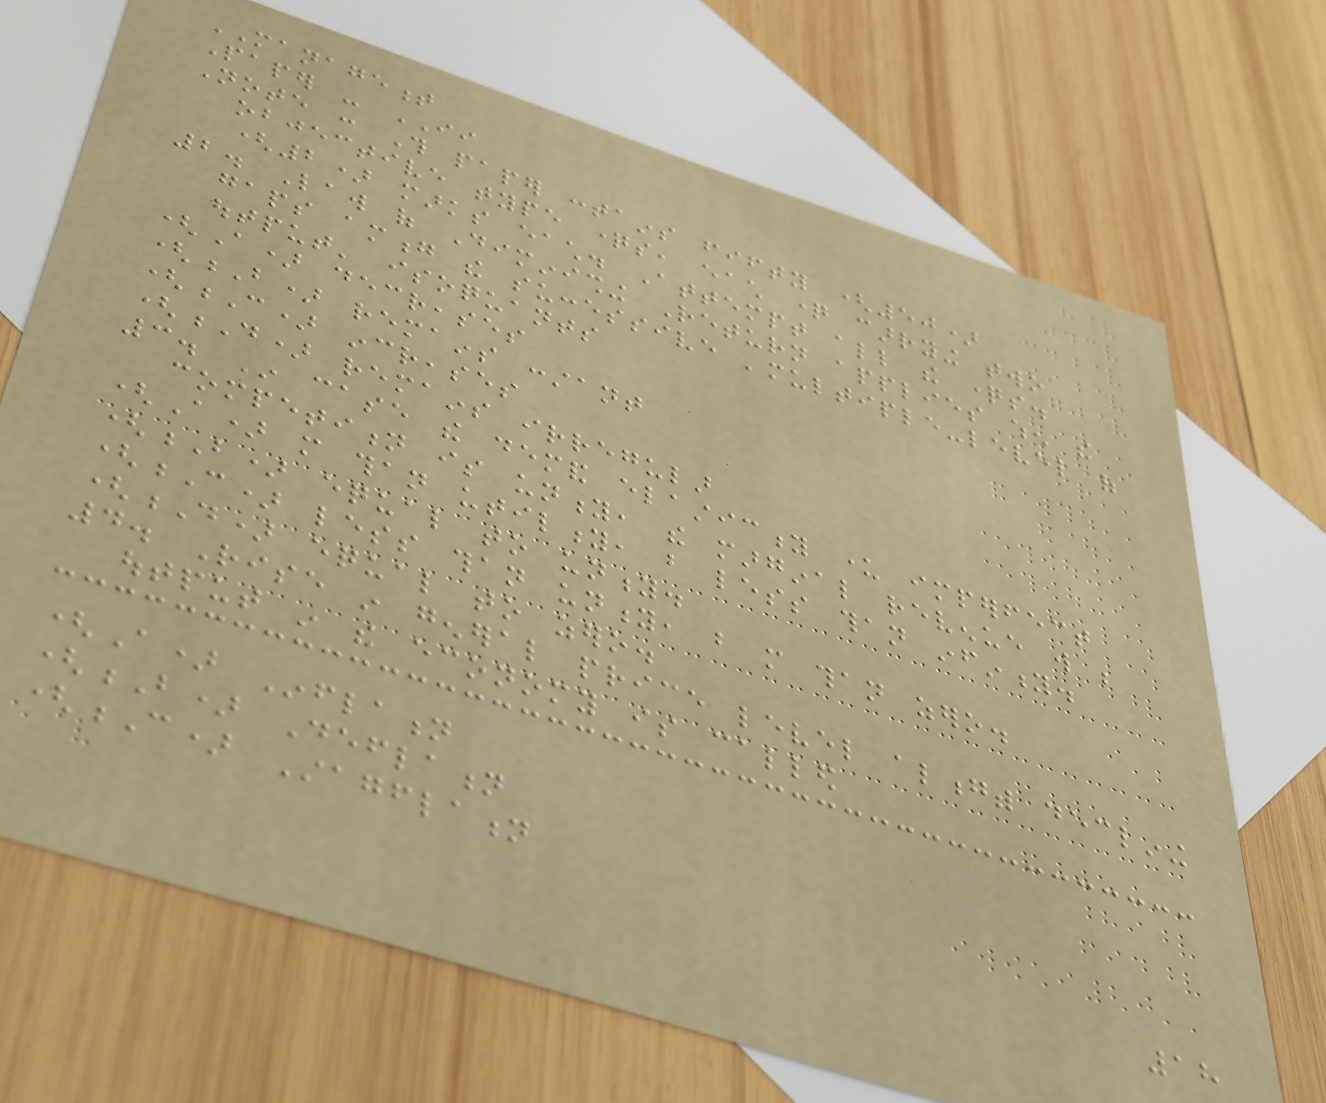MANAGEMENT
Paper - II
Note : This paper contains fifty (50)
objective type questions, each question carrying two
(2) marks each. Attempt all the questions.
2. Law of Diminishing Return applies when the
gaps among the successive 'multiple-level of
output' isoquants
(A) decreases
(B) remains constant
(C) increases
(D) remains irregular
3. In case the demand elasticity under imperfect
competition is unity, the marginal revenue will be
(A) more than utility, but less than infinity.
(B) equal to unity.
(C) less than unity, but more than zero.
(D) equal to zero.
4. Rise in general price level alongwith declining
output in the economy is called
(A) Inflation
(B) Deflation
(C) Stagflation
18
